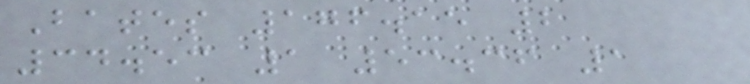Bates 176.15 2
34.53 1 53.36 1
